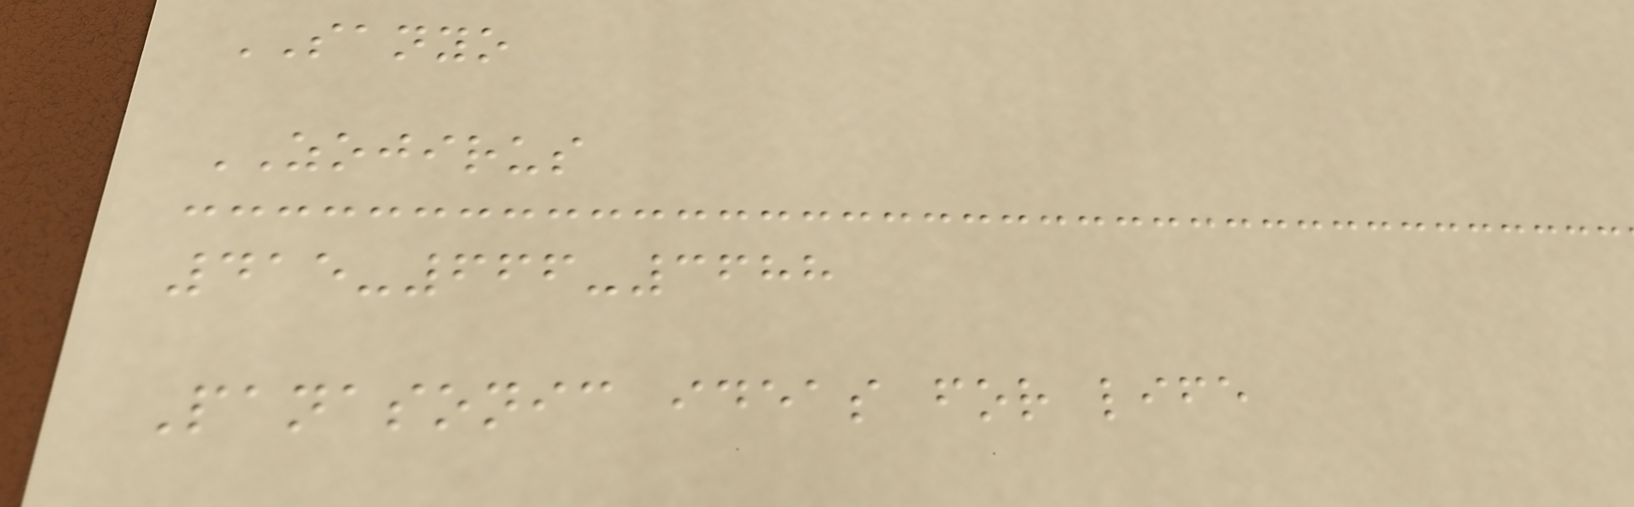SANYO
ZOJIRUS
415-666-3688
Panasonic ideas for life
